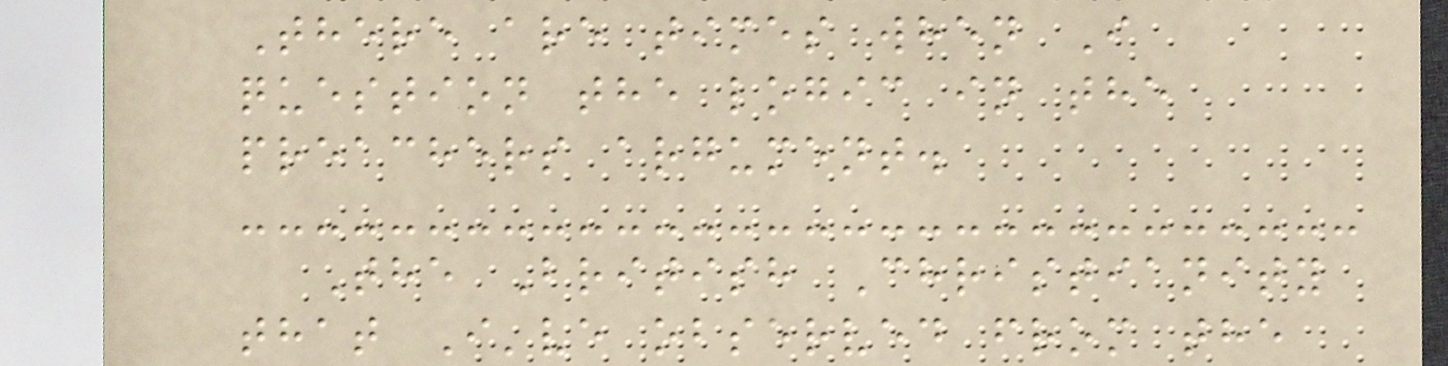There are times when I
question the logic in the
preachers argument.
The British Christianity
that I've observed from the
